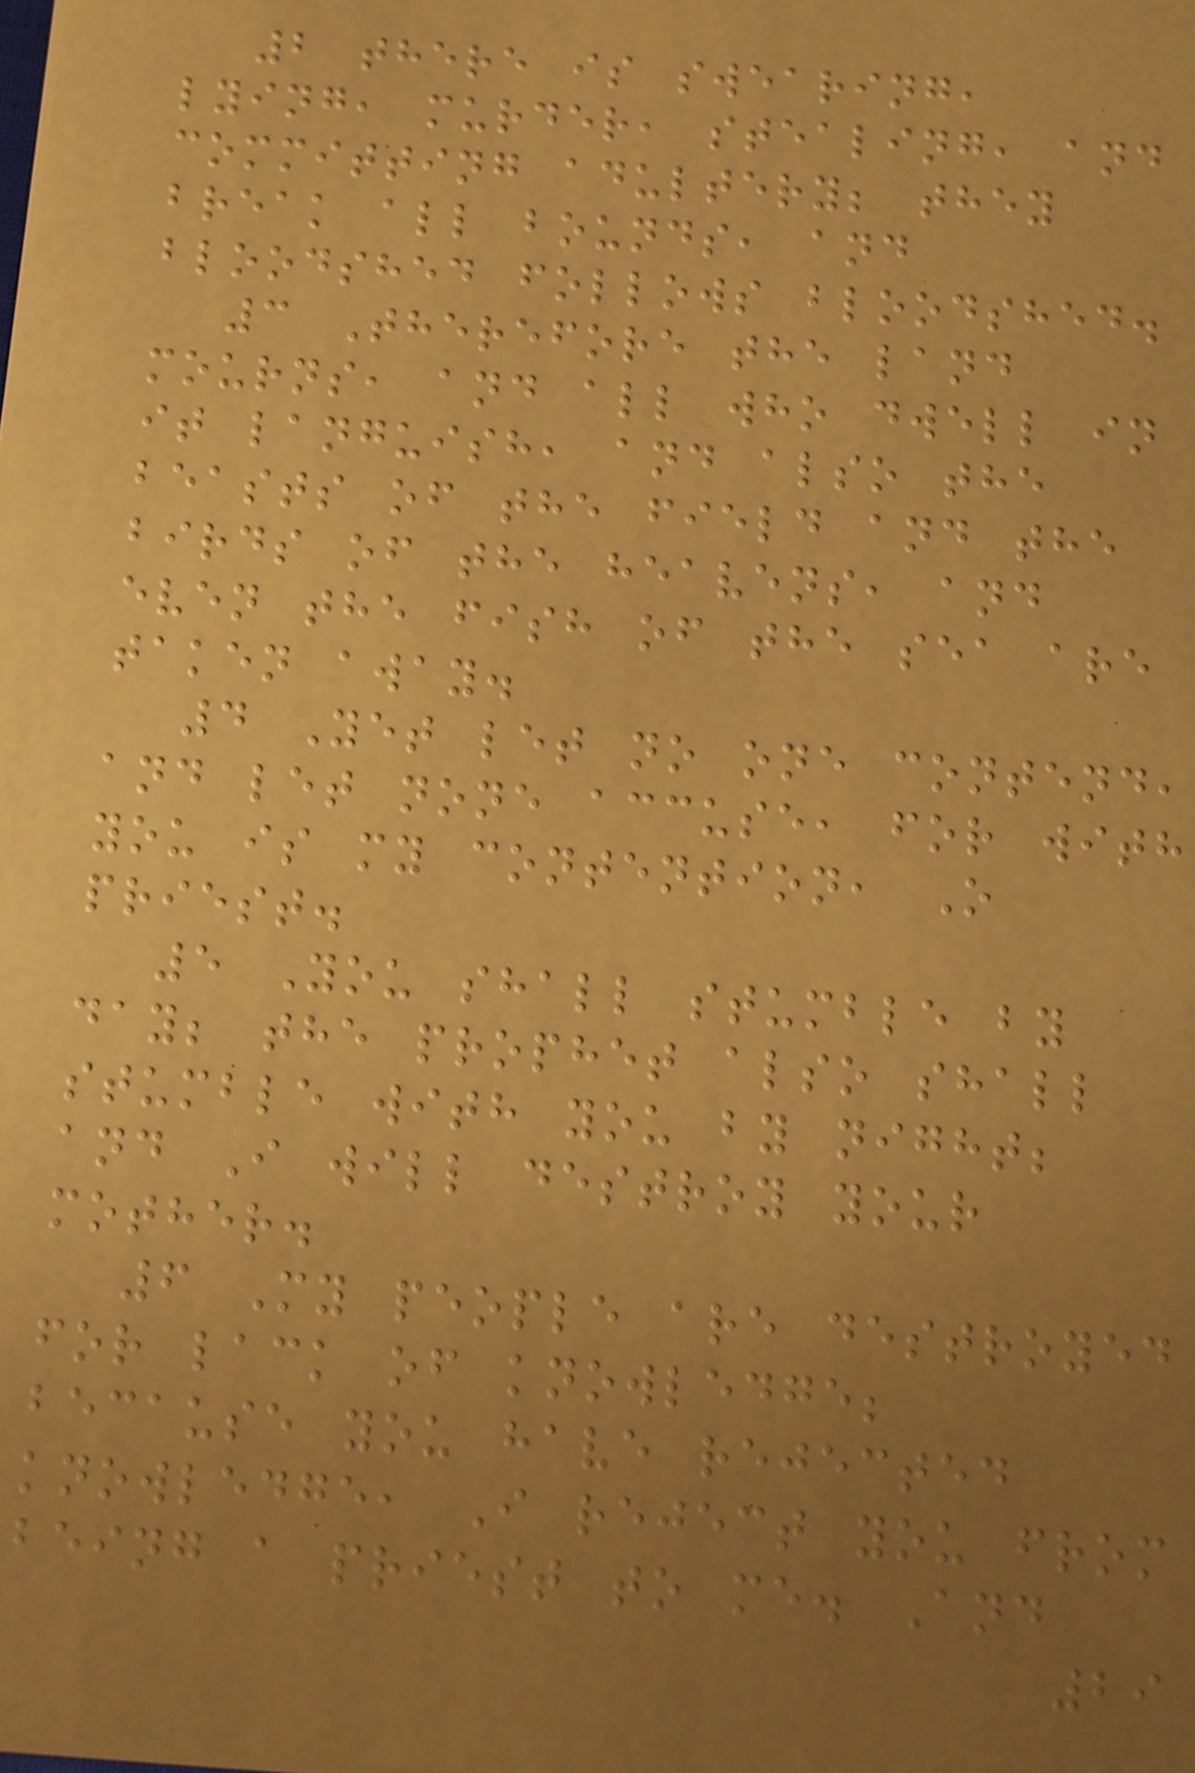2 there is swearing,
lying, murder, stealing, and
committing adultery; they
break all bounds, and
bloodshed follows bloodshed.
3 Therefore the land
mourns, and all who dwell in
it languish, and also the
beasts of the field and the
birds of the heavens, and
even the fish of the sea are
taken away.
4 Yet let no one contend,
and let none accuse, for with
you is my contention, O
priest.
5 You shall stumble by
day; the prophet also shall
stumble with you by night;
and I will destroy your
mother.
6 My people are destroyed
for lack of knowledge;
because you have rejected
knowledge, I reject you from
being a priest to me. And
29
